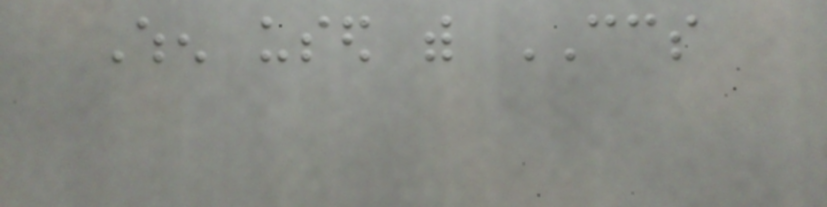When used with CCS
